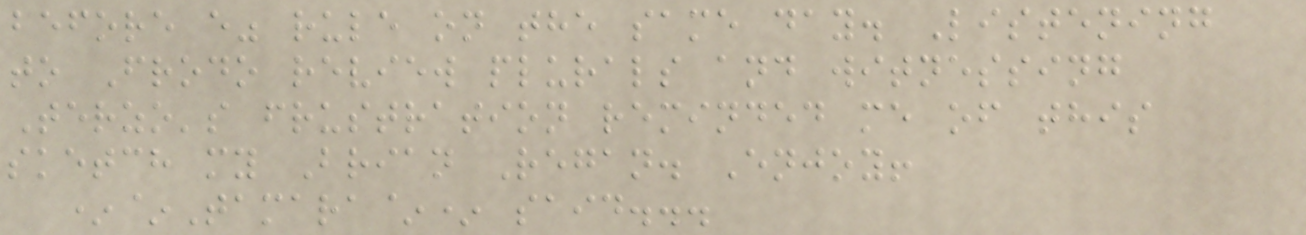before e" rule on the same day. Listening
to Frodo review plurals and witnessing
Terzo's frustration reminded me of this
sketch my Brian Regan. Enjoy!
*~Tamara~* said...
